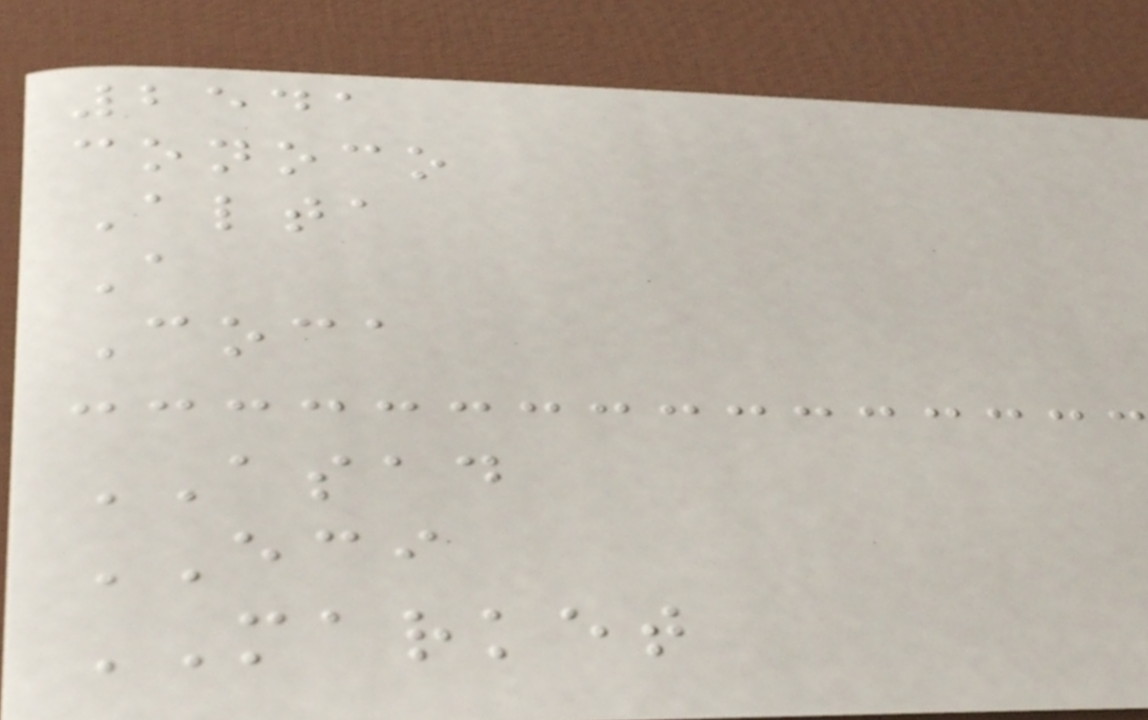2541
conoco
Alta
A
Coca
ASAD
ECI
MARKET
